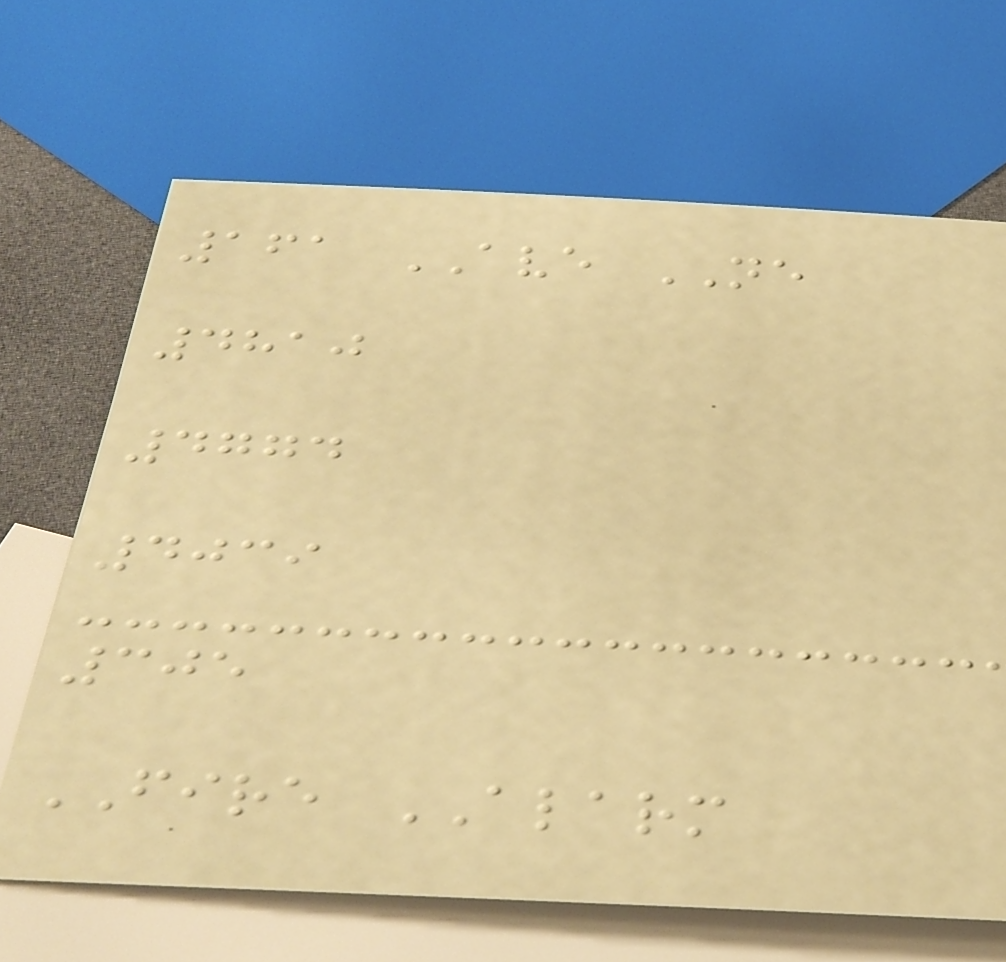161 AVE NE
4810
4774
4039
305
FIRE ALARM
